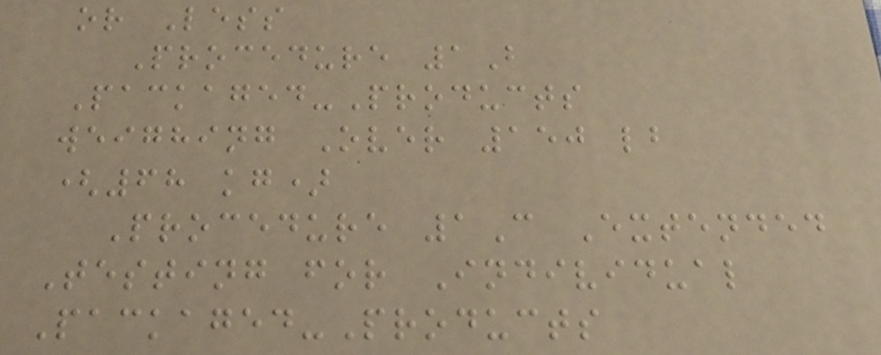or Less
Procedure 1B
Packaged-Products
weighing Over 150 lb
(68 kg)
Procedure 1C Extended
Testing for Individual
Packaged-Products
